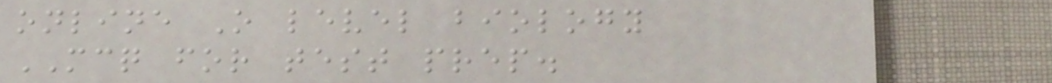online O level biology
MCQ for test prep.
